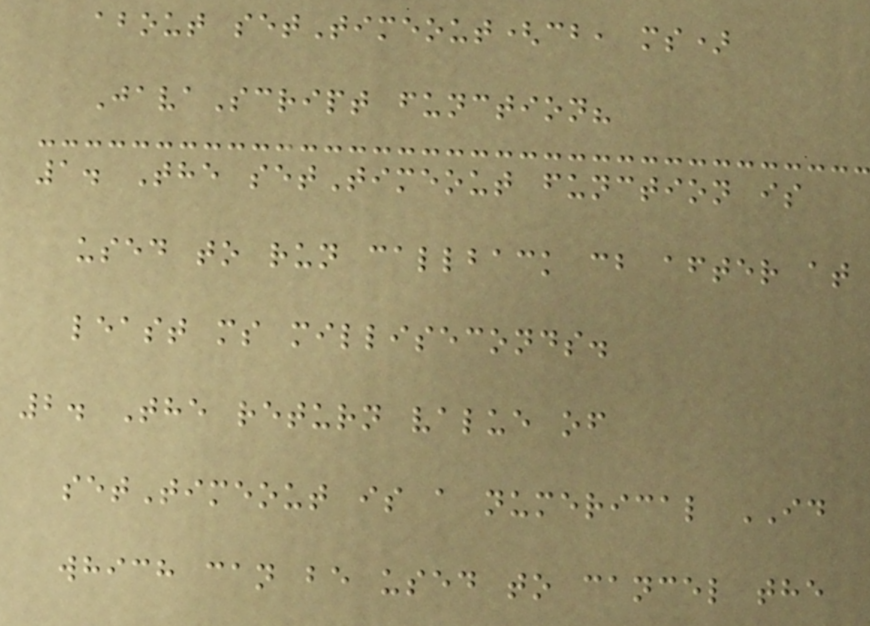about setTimeout(cb, ms)
JavaScript function?
1. The setTimeout function is
used to run callback cb after at
least ms milliseconds.
2. The return value of
setTimeout is a numerical ID
which can be used to cancel the
